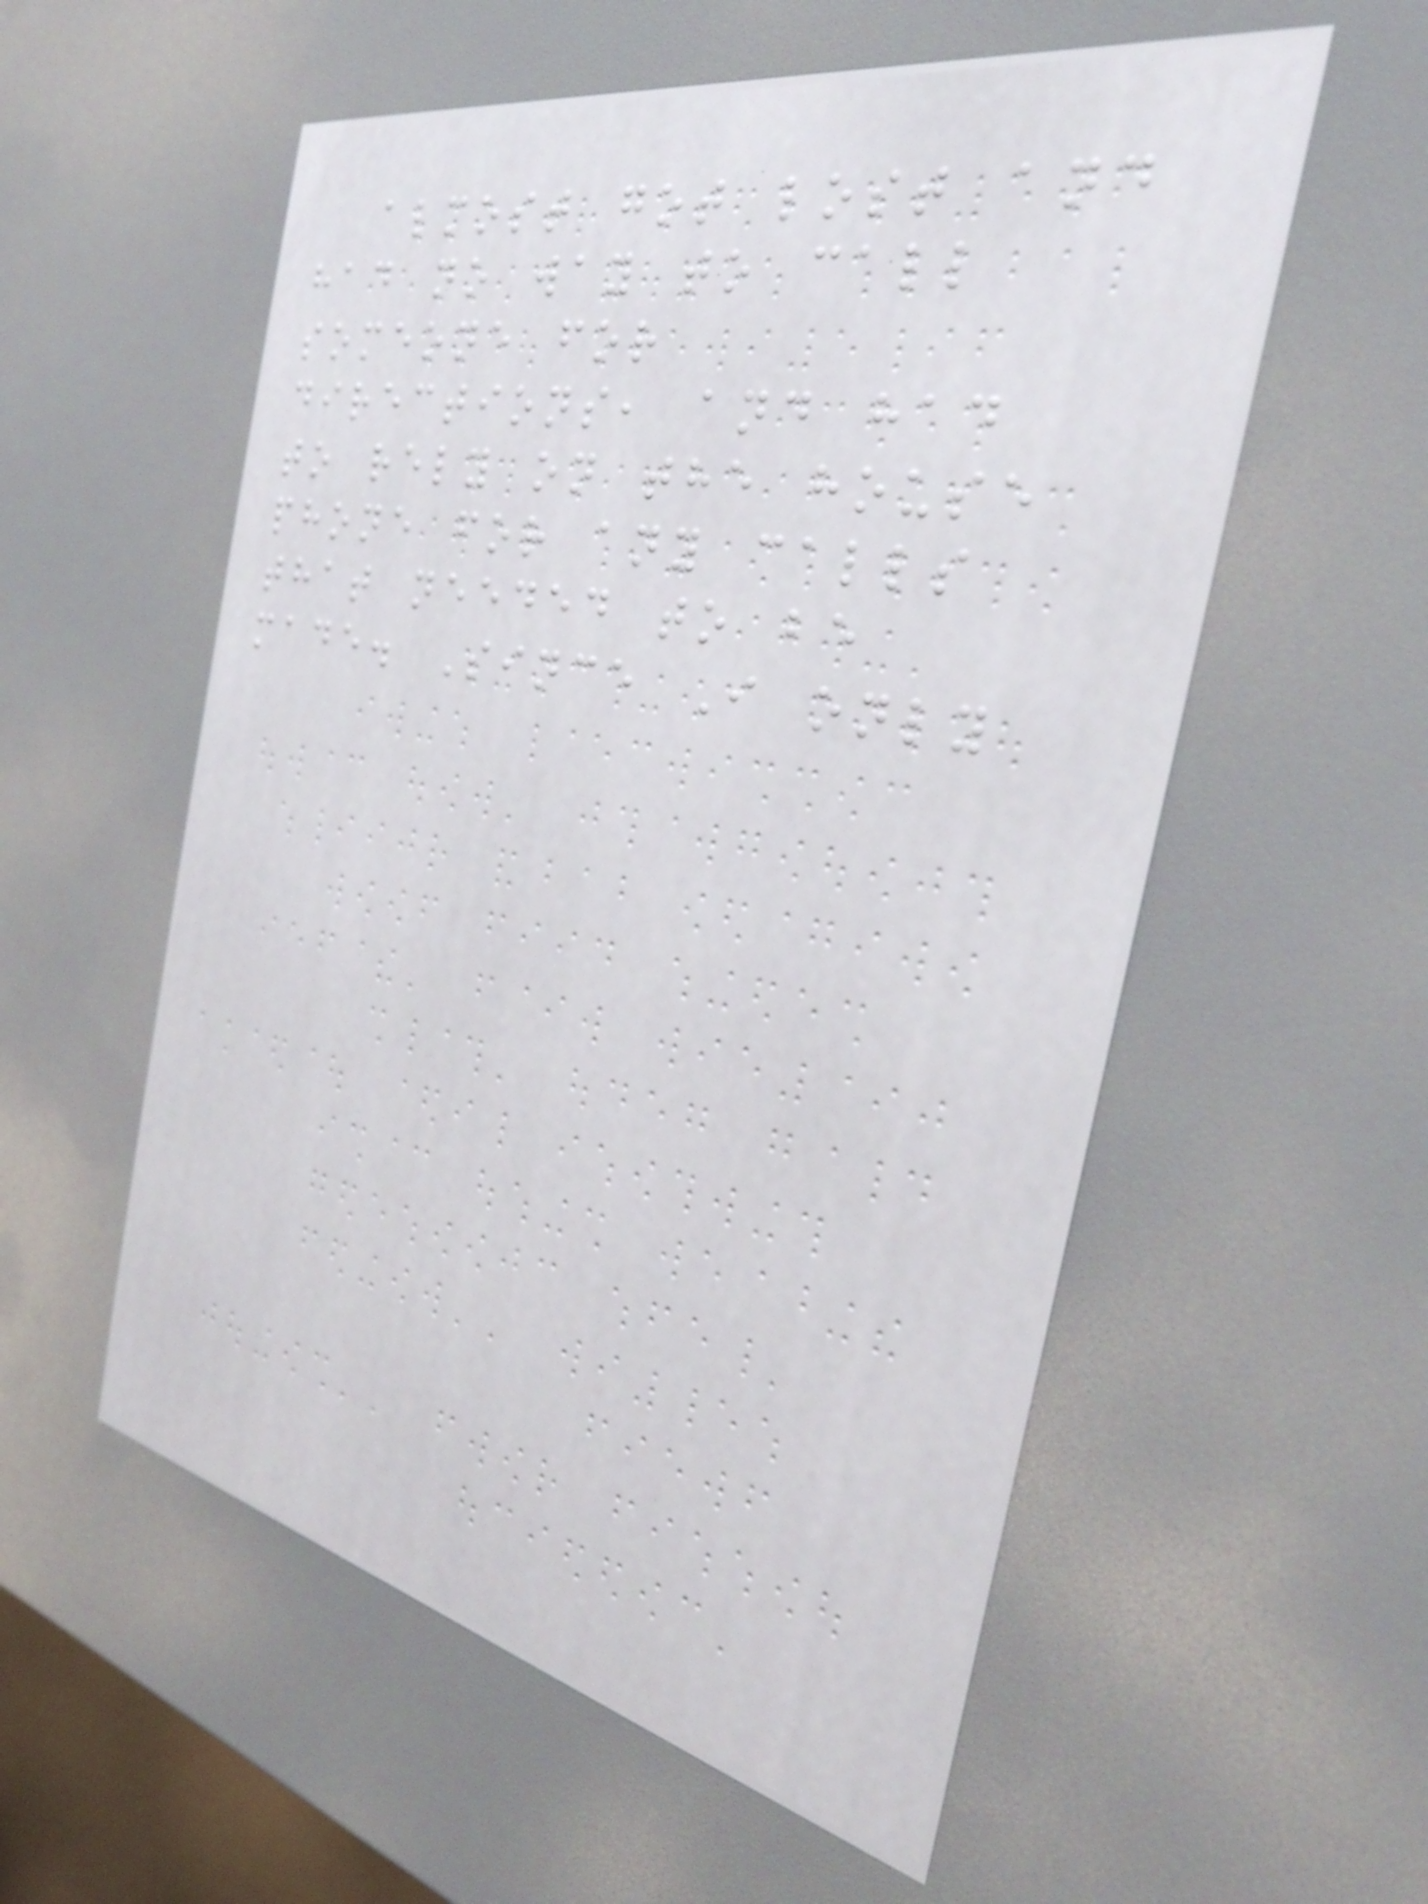almost got lost and
had no way to call
someone for
directions, and had
to rely on the house
phone for any calls
that needed to be
made. Since I only
